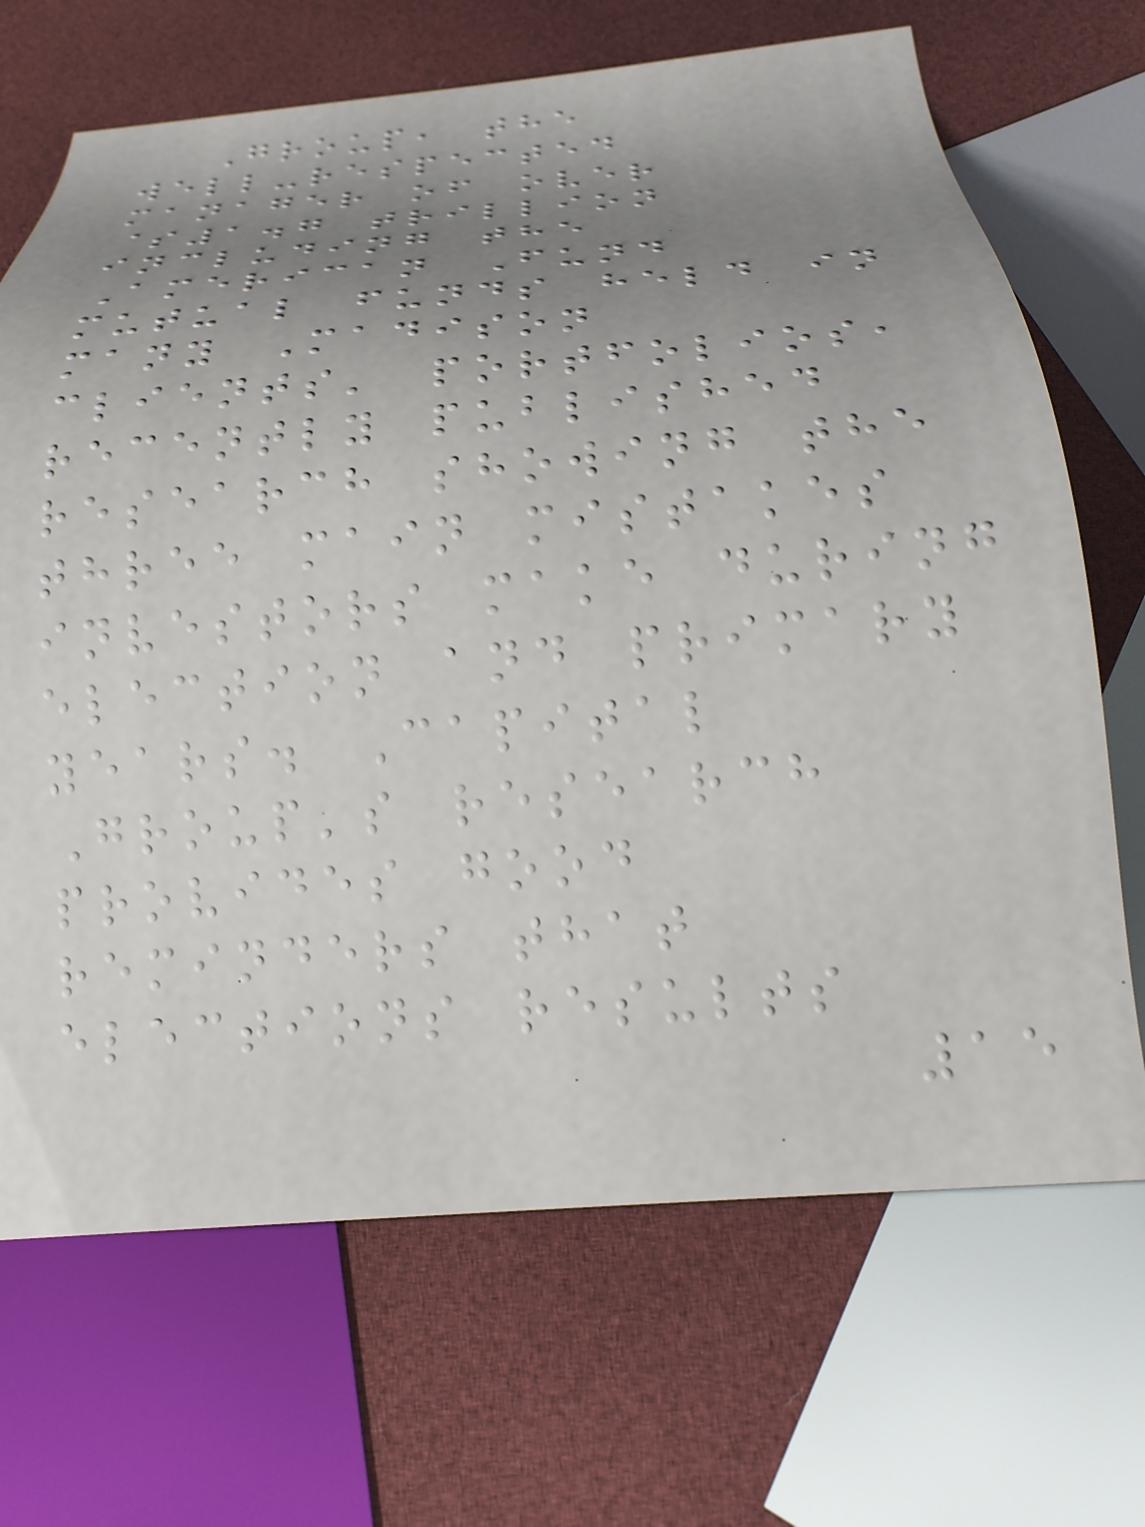Group, the
well-respected
manager of over
$1.7 trillion
including the
American Fund
mutual funds held in
many Madison
clients' portfolios,
recently published
research showing the
three main mistakes
investors make during
election and primary
years. Capital
Group's research
provides good
reminders that
elections results
15
